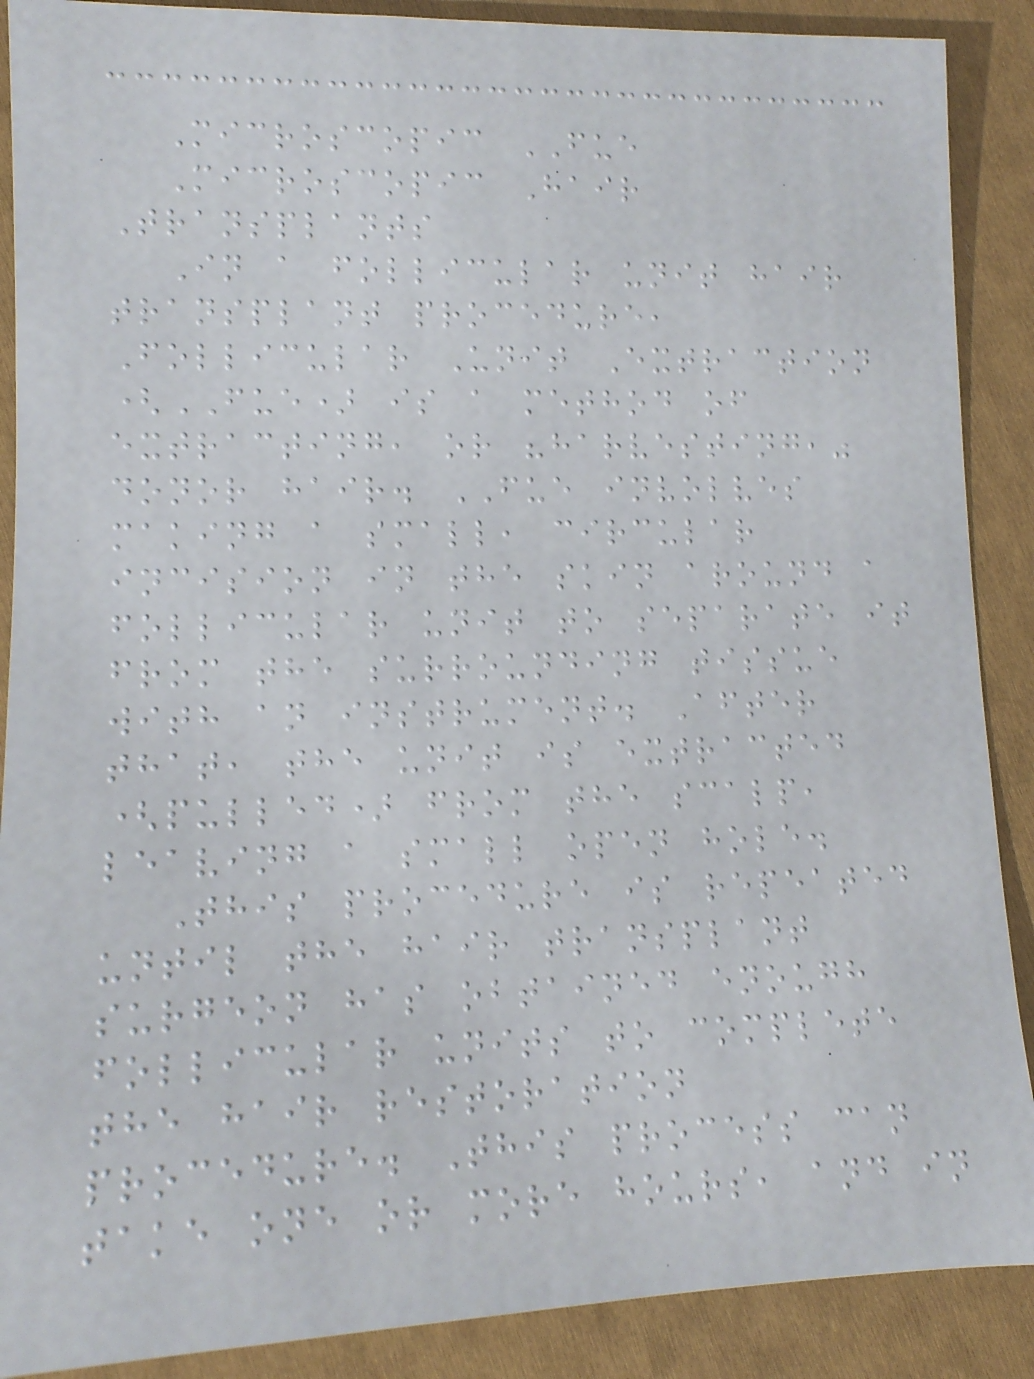Microscopic FUE
Microscopic Hair
Transplants
In a follicular unit hair
transplant procedure,
Follicular Unit Extraction
(FUE) is a method of
extracting, or "harvesting,"
donor hair. FUE involves
making a small, circular
incision in the skin around a
follicular unit to separate it
from the surrounding tissue
with an instrument. After
that, the unit is extracted
(pulled) from the scalp,
leaving a small open hole.
This procedure is repeated
until the hair transplant
surgeon has obtained enough
follicular units to complete
the hair restoration
procedure. This process can
take one or more hours, and in
